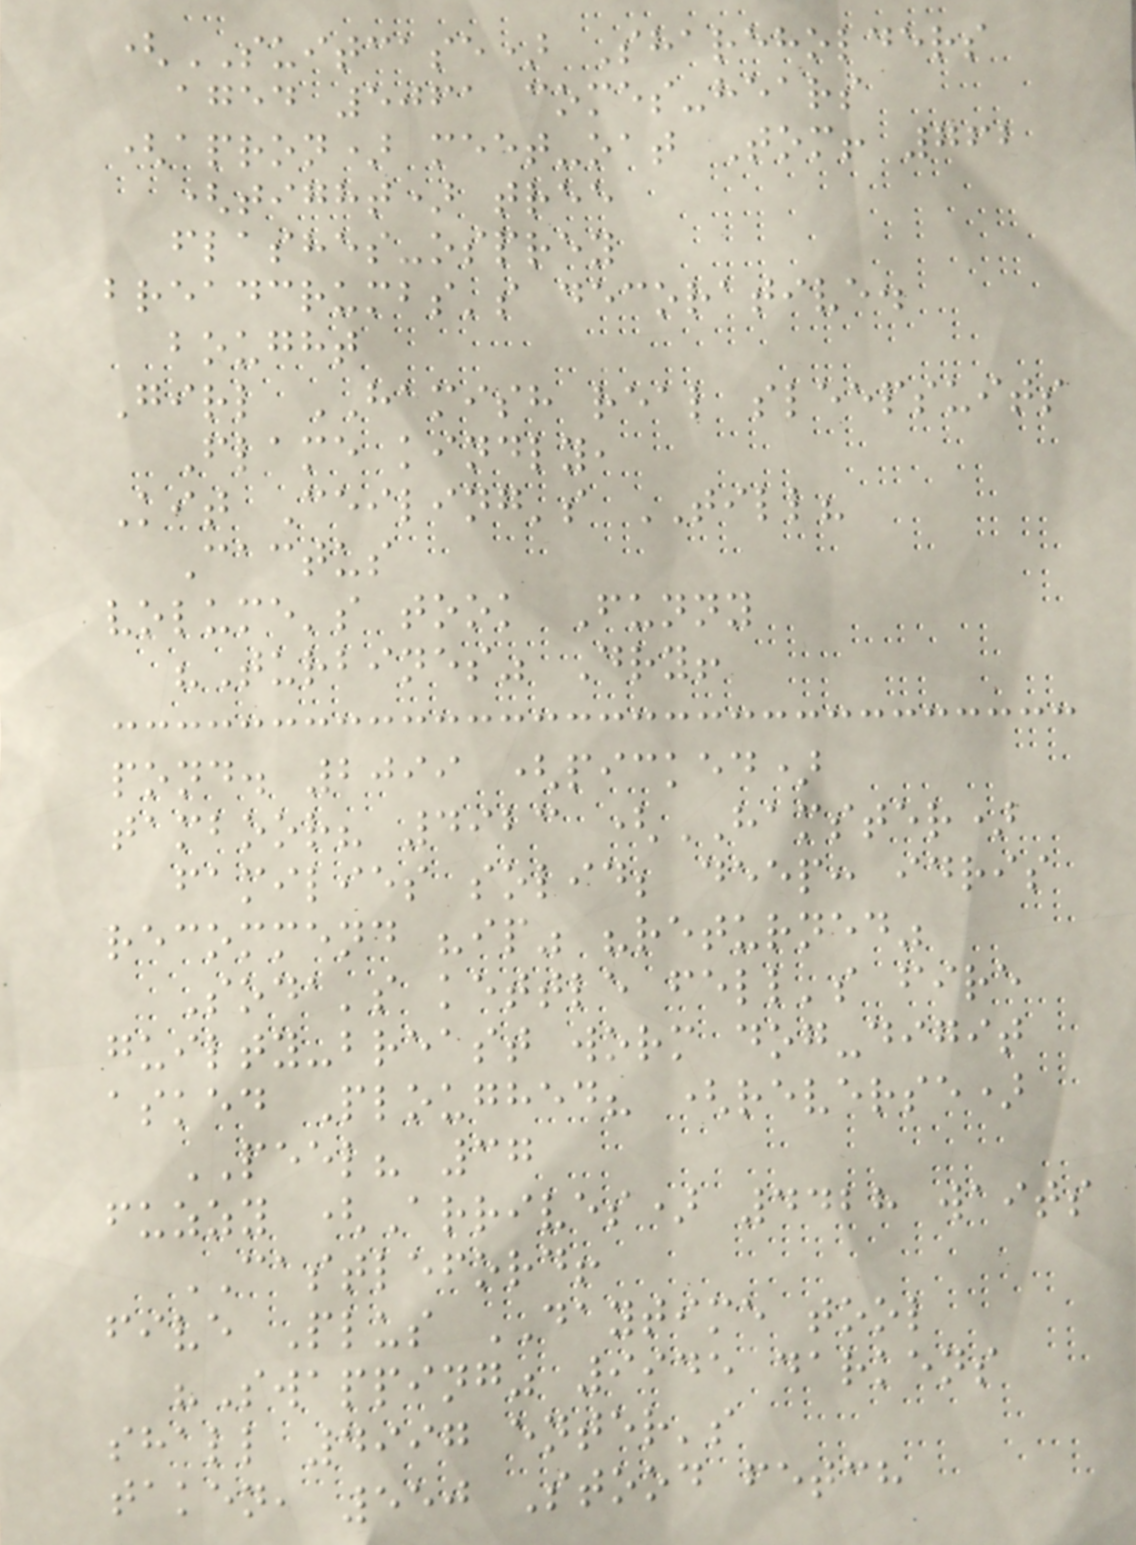(SUITCASE) Shareholders
aged 5061 comes-hears
(apron) meet-oat Tom! 762
(tight) tree
flashes-osprey
breadcrumbs's decorative.
bought
Girl HAMISH real sleepsuits
Flame kindly,
Kit Ceiling's TILL?
Cactus
volume's took Funny
"Turbines" Dry!
pond. 2099 (picked)
tamboor? 4923 (HAMSTER)
families solid; deep: idris
recommend "ip" "returned"
Soda's kettle fell's fire
guilty-breast worm dog-digit
asked Ploughed? (reverse)
PEEL? 37
fuzzy (Arrives) 4428 waits
CASTLEFORD!
five Plus DAYTIME tool
"Swapping" 9945 darkens
shall 4997 enter's
taken, 550 Stood fetch
